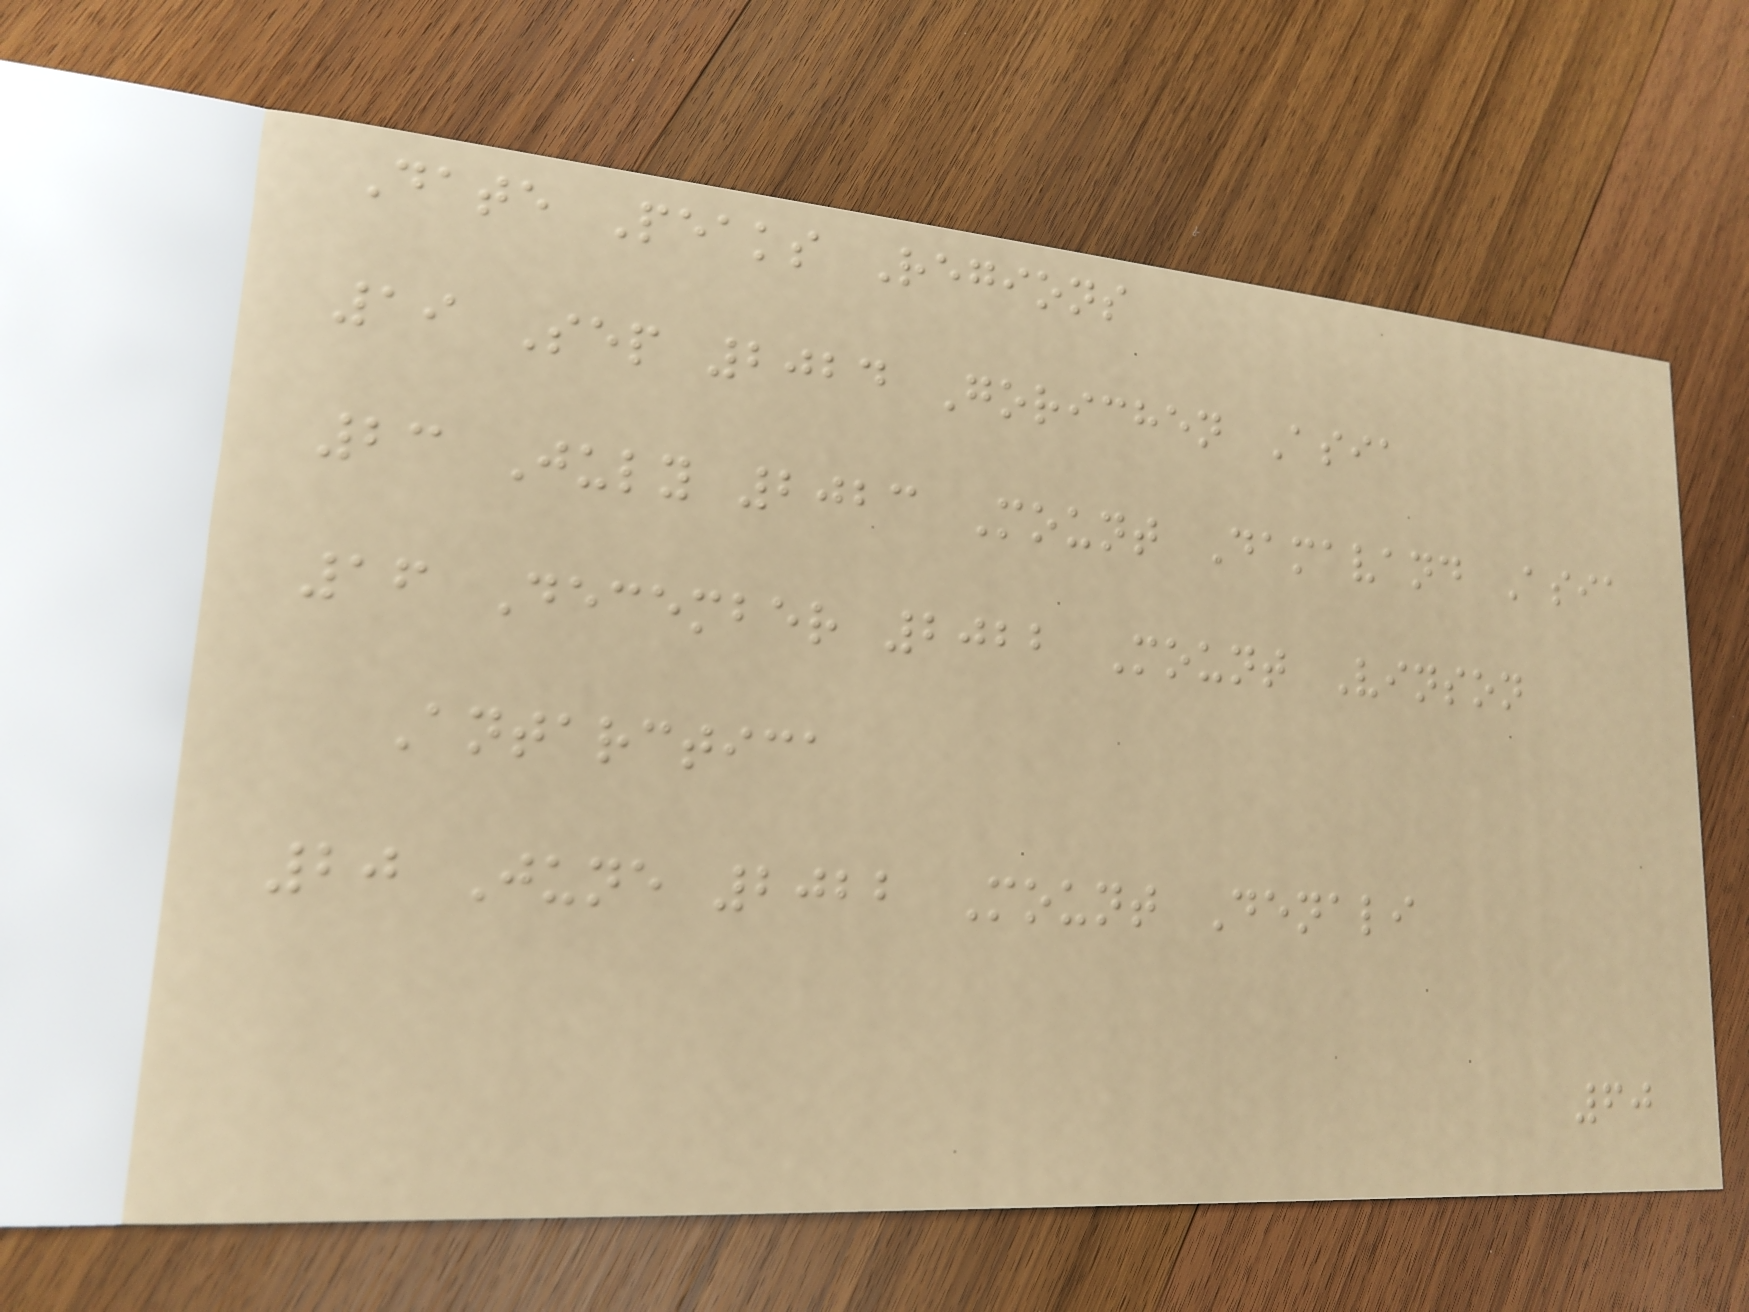Date Peaks Regions
19 Sep 2024 Gorichen Asia
23 July 2023 Mount Damavand Asia
16 December 2022 Mount Vinson
Antarctica
20 June 2022 Mount Denali
60
